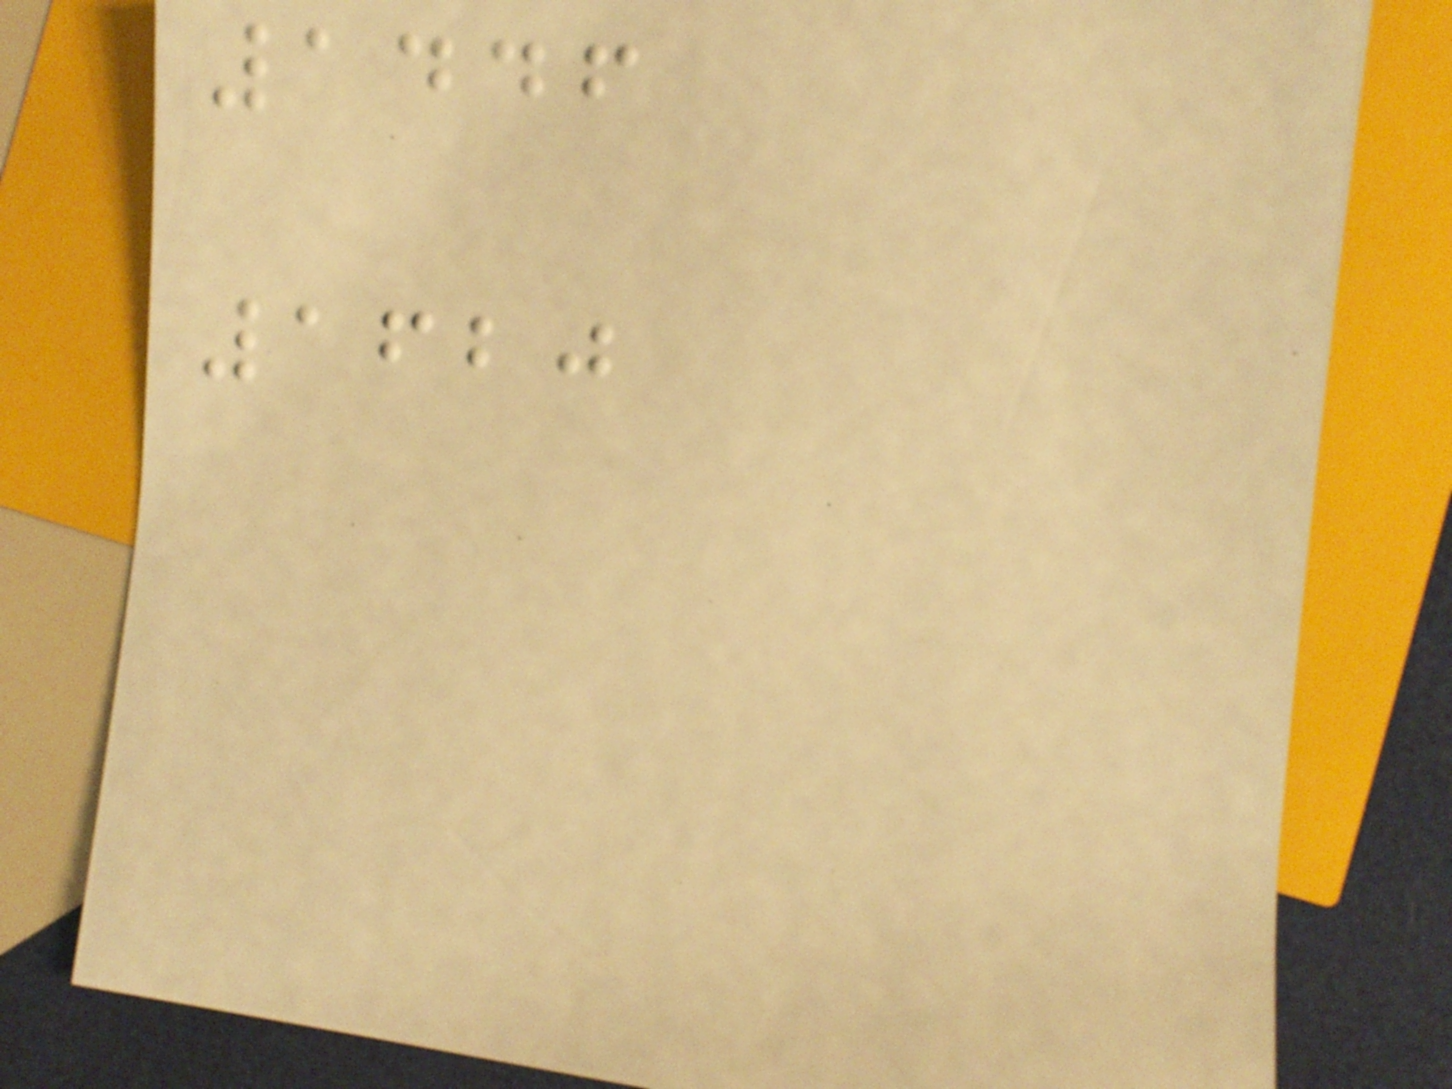1446
1620
